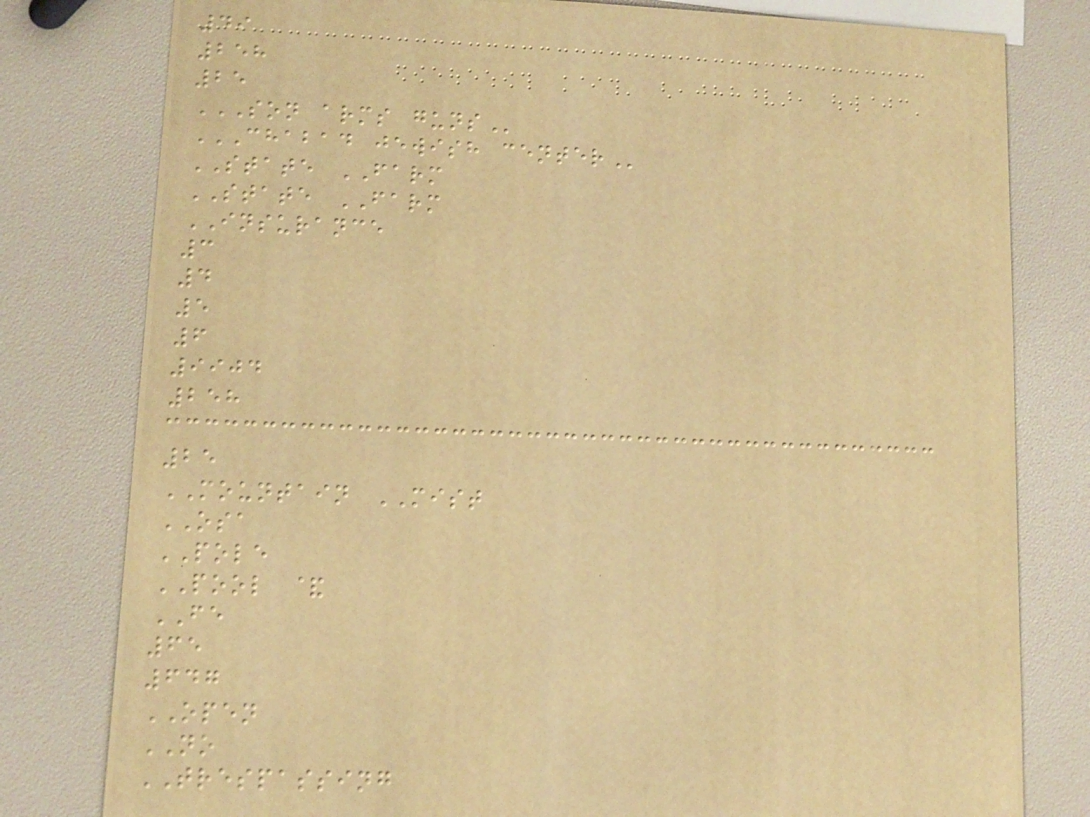49
258
25
SON ARMS GUNS
CHABAD JEWISH CENTER
STATE FARM
STATE FARM
INSURANCE
3
4
5
6
9904
258
25
MOUNTAIN MIST
OSA
POLE
POOL &
FE
65
647
OPEN
NO
TRESPASSING
